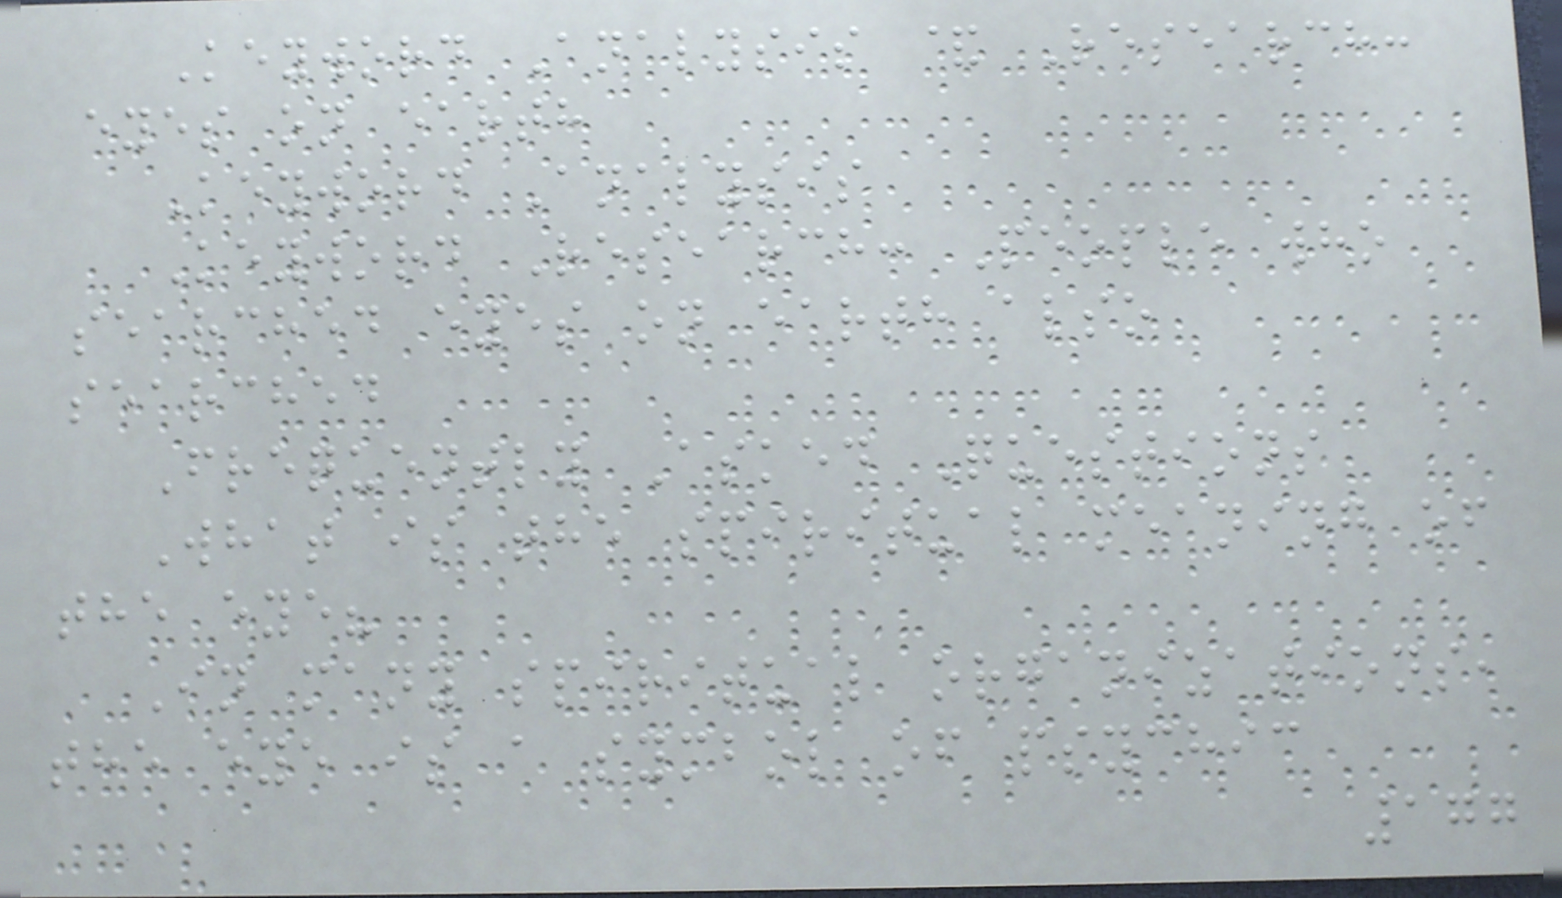Keyword Analysis & Research:
eyes on earth
Keyword Analysis
Keyword Research: People who
searched eyes on earth also
searched
Frequently Asked Questions
What is the spiritual meaning of
the eye?
In many spiritual organizations,
the eye is a symbol of psychic
177
